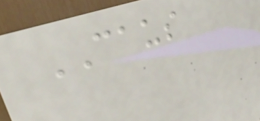CAUS
